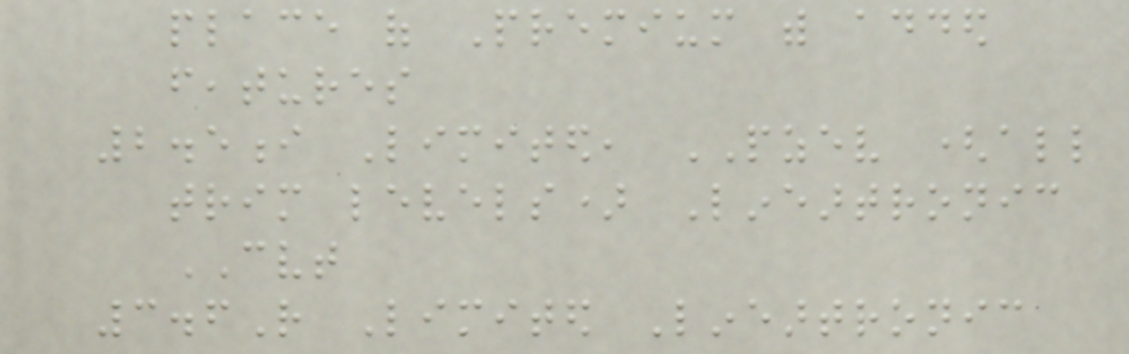place of Premium with added
features
2.5i Limited, PZEV (all
trim levels) Lineartronic
CVT
3.6R Limited Lineartronic
